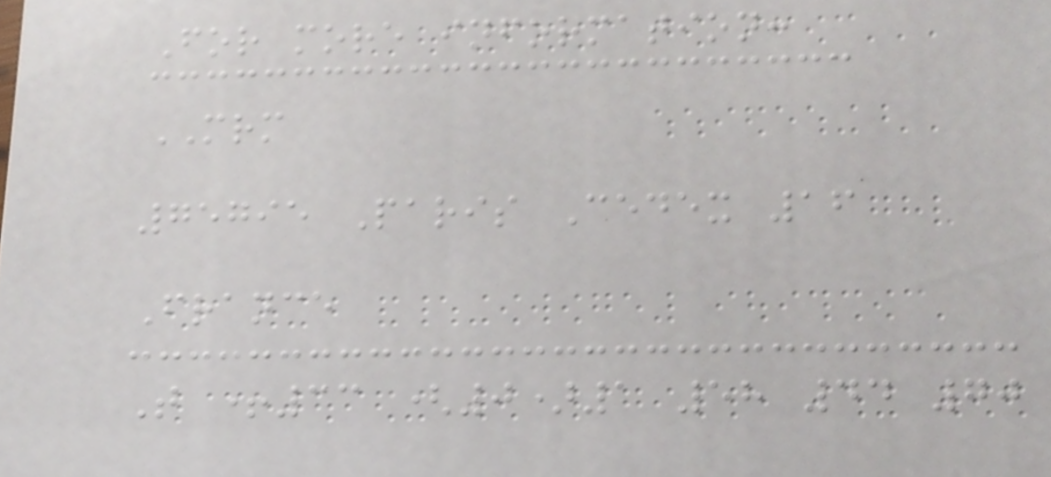For more information:
MRM
75795 Paris Cedex 16
France
T +33 (0)1 58 44 70
